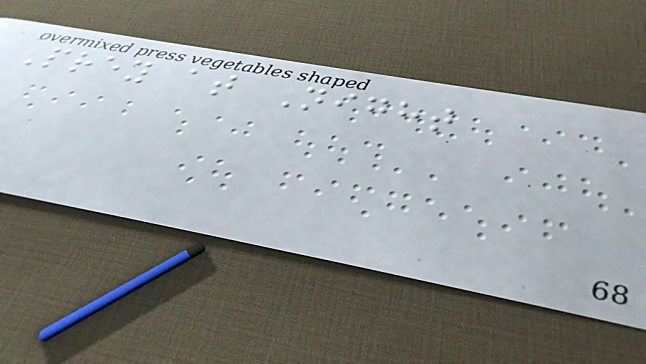Prey at Night
